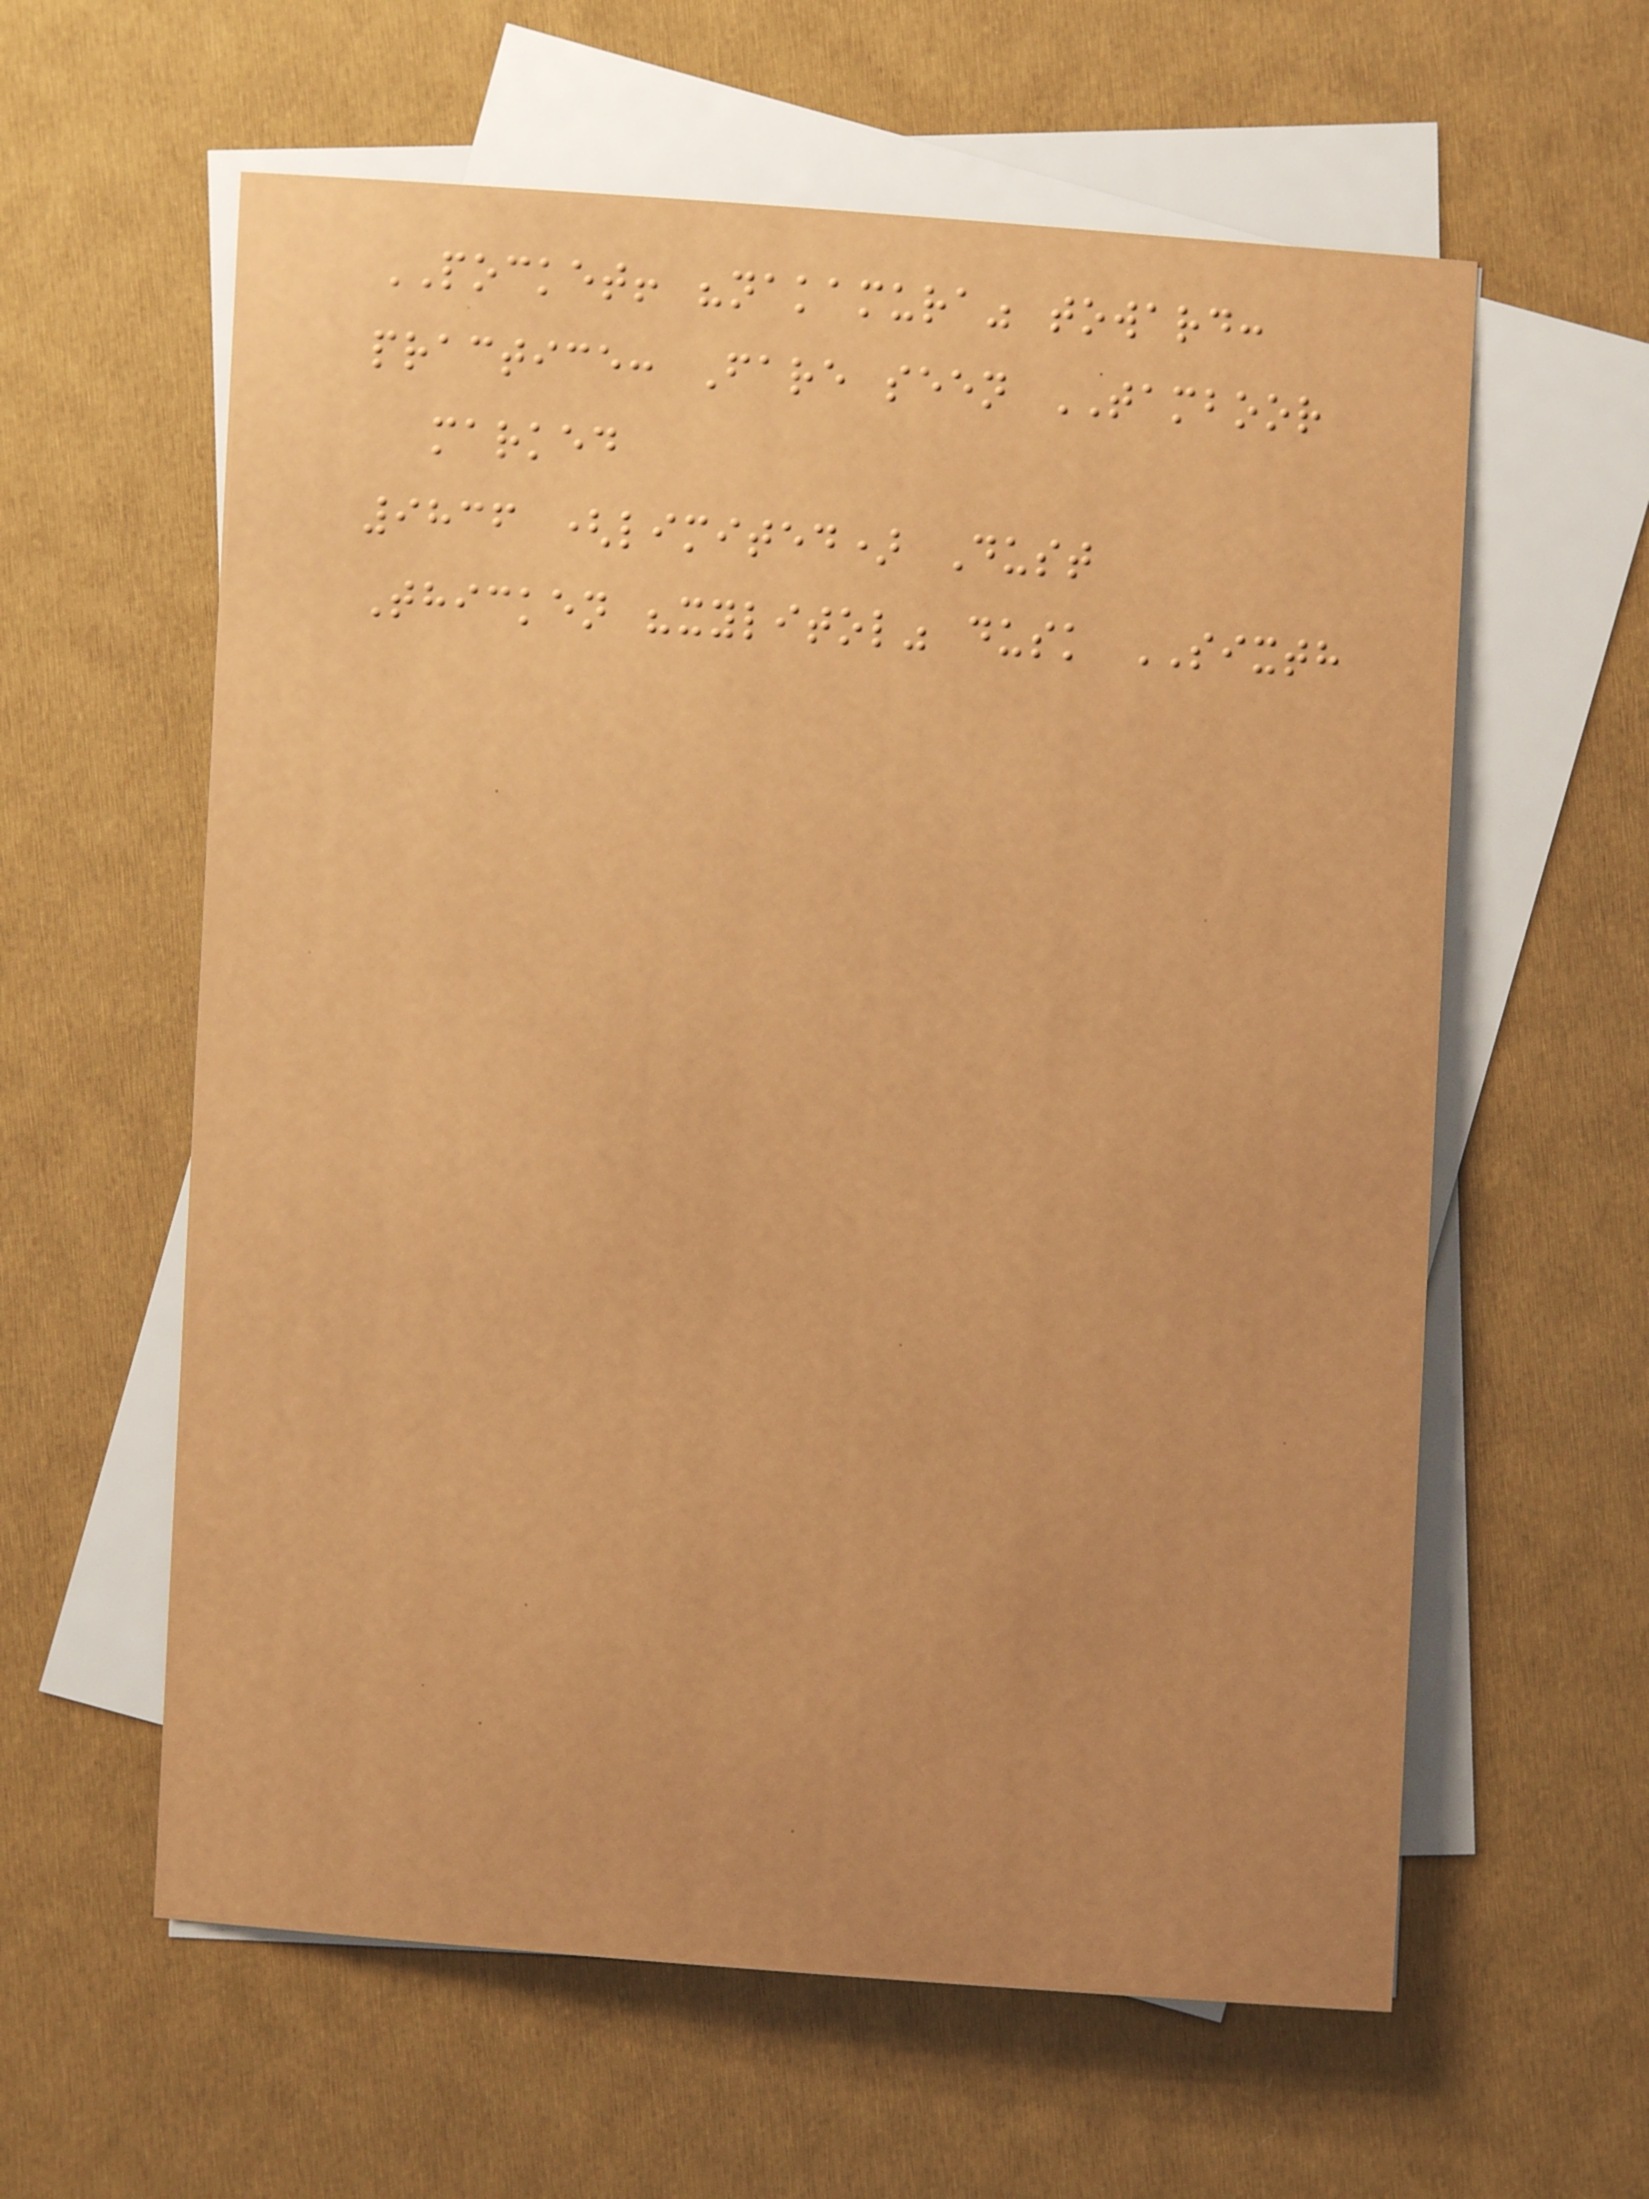POCKET! "nakamura" toward:
practice: Fare seen TAMBOOR
marked
9836 (limited) Dust
Thicken "xylitol" dusk SIXTH
